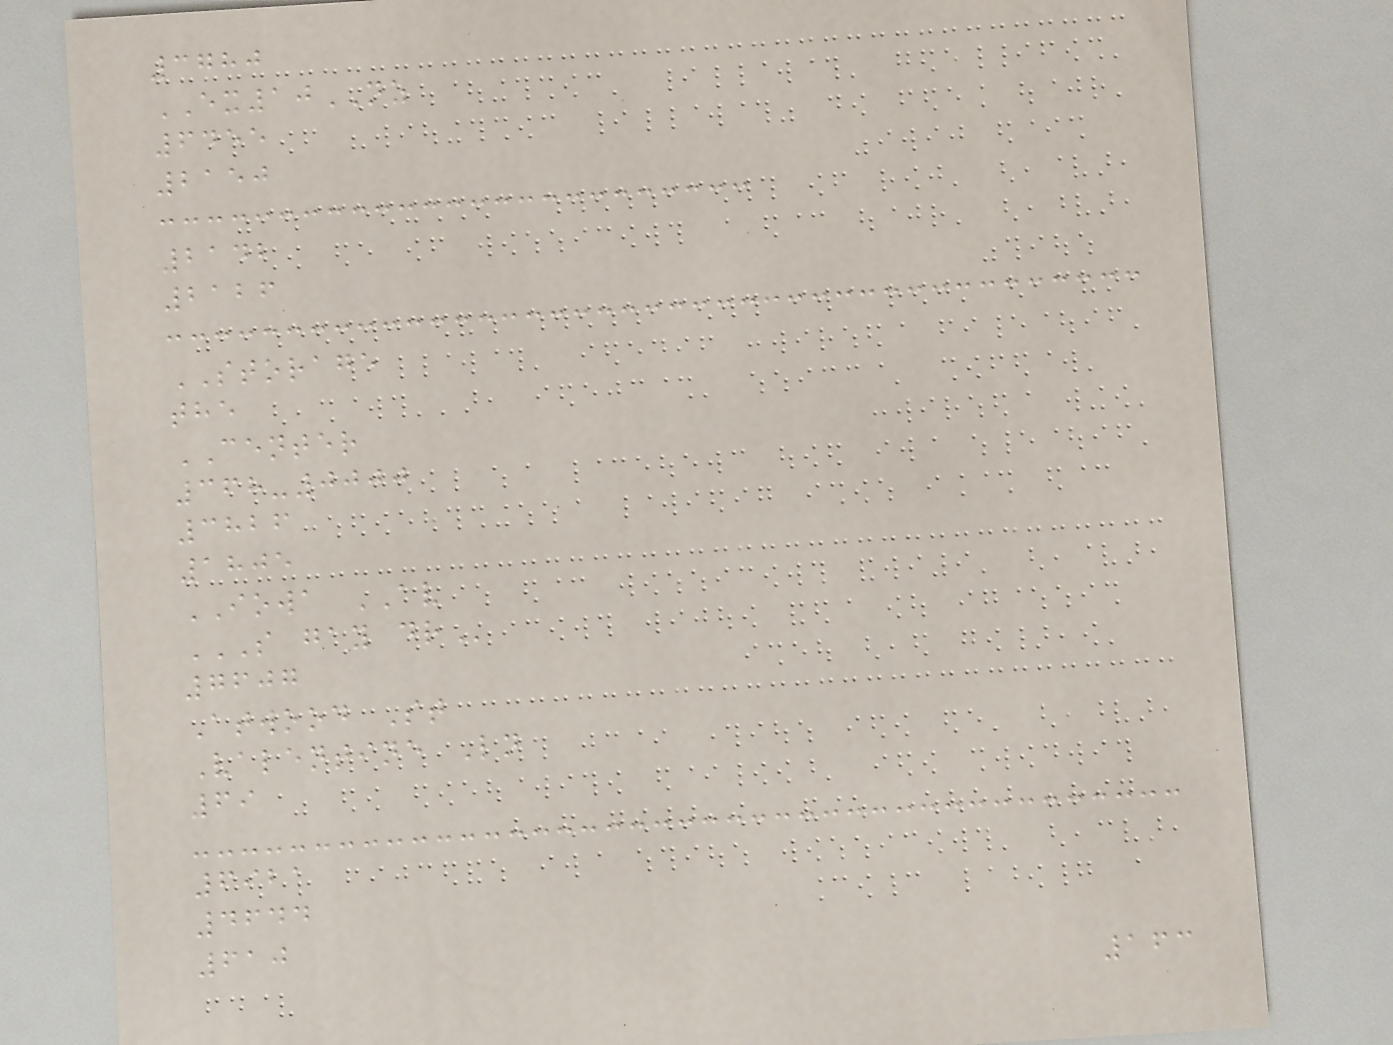3780
EX10NZ
6455
2150
2142
2126
STORAGE
the
CENTER
368-0000
3826
1805
IOWA AV
S GAY DR
7607
Atwood St
Valentine Ln
69
6921
4644
610
163
